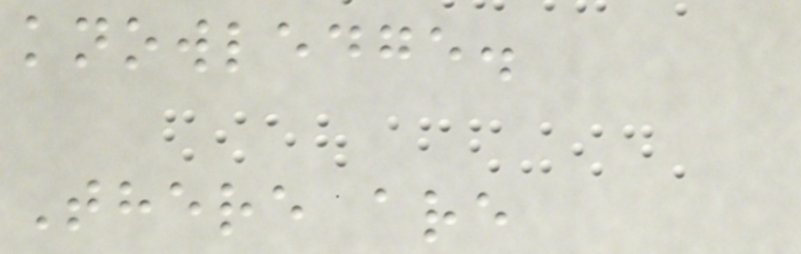knowledge.
There are
